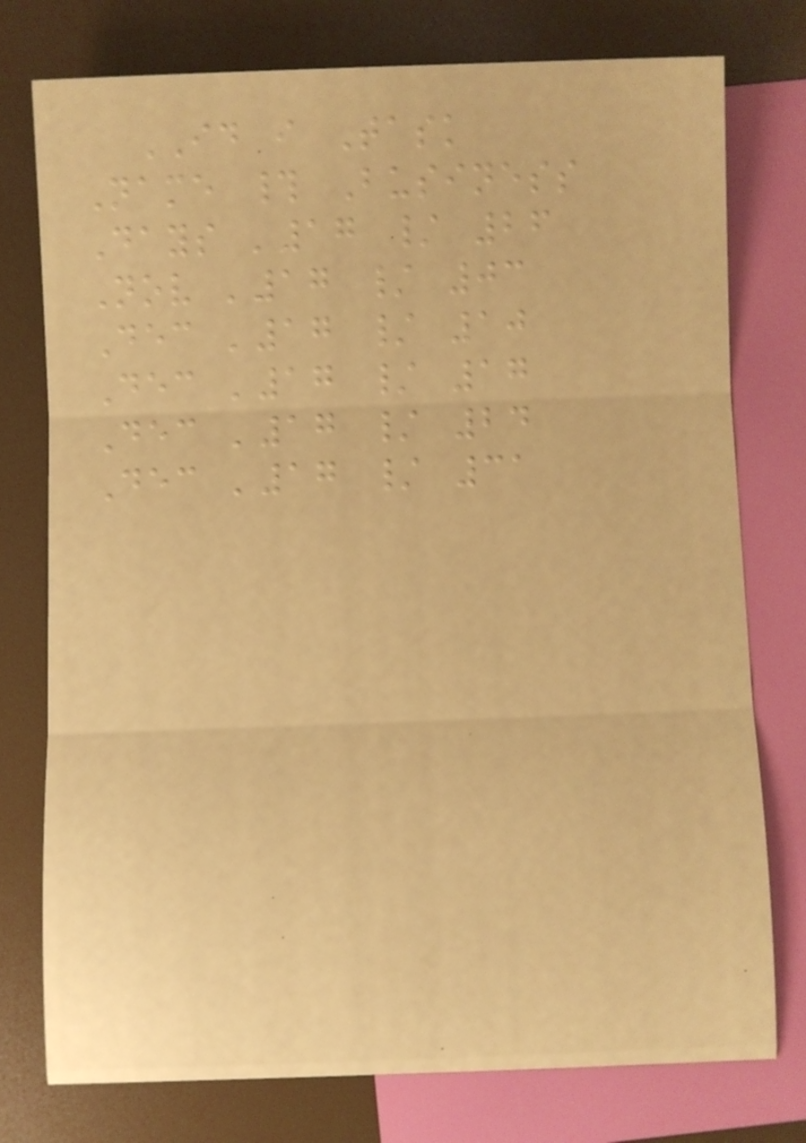ID i Task
Name # Business
Days '17 / 26
Nov '17 / 03
Dec '17 / 10
Dec '17 / 17
Dec '17 / 24
Dec '17 / 31
